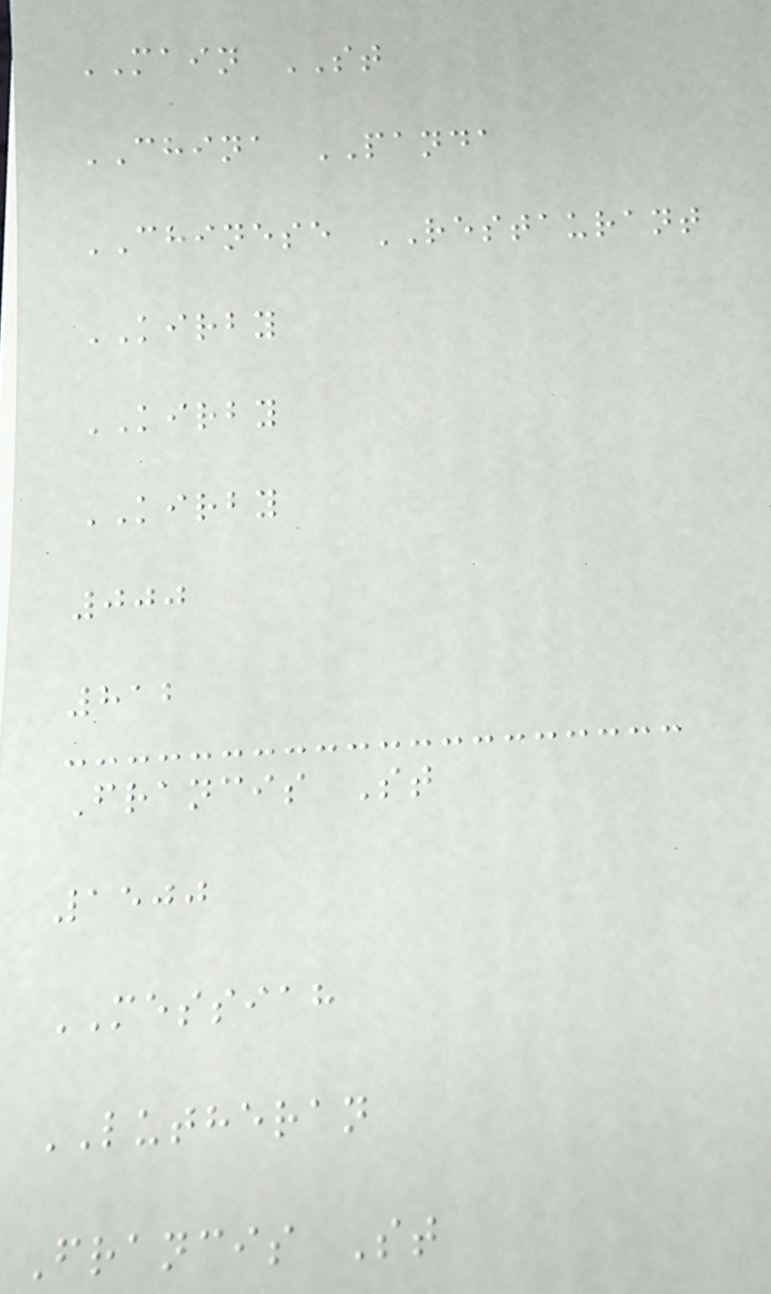MAIN ST
CHINA PANDA
CHINESE RESTAURANT
KIRBY
KIRBY
KIRBY
000
812
Francis St
1500
MESSIAH
LUTHERAN
Francis St
